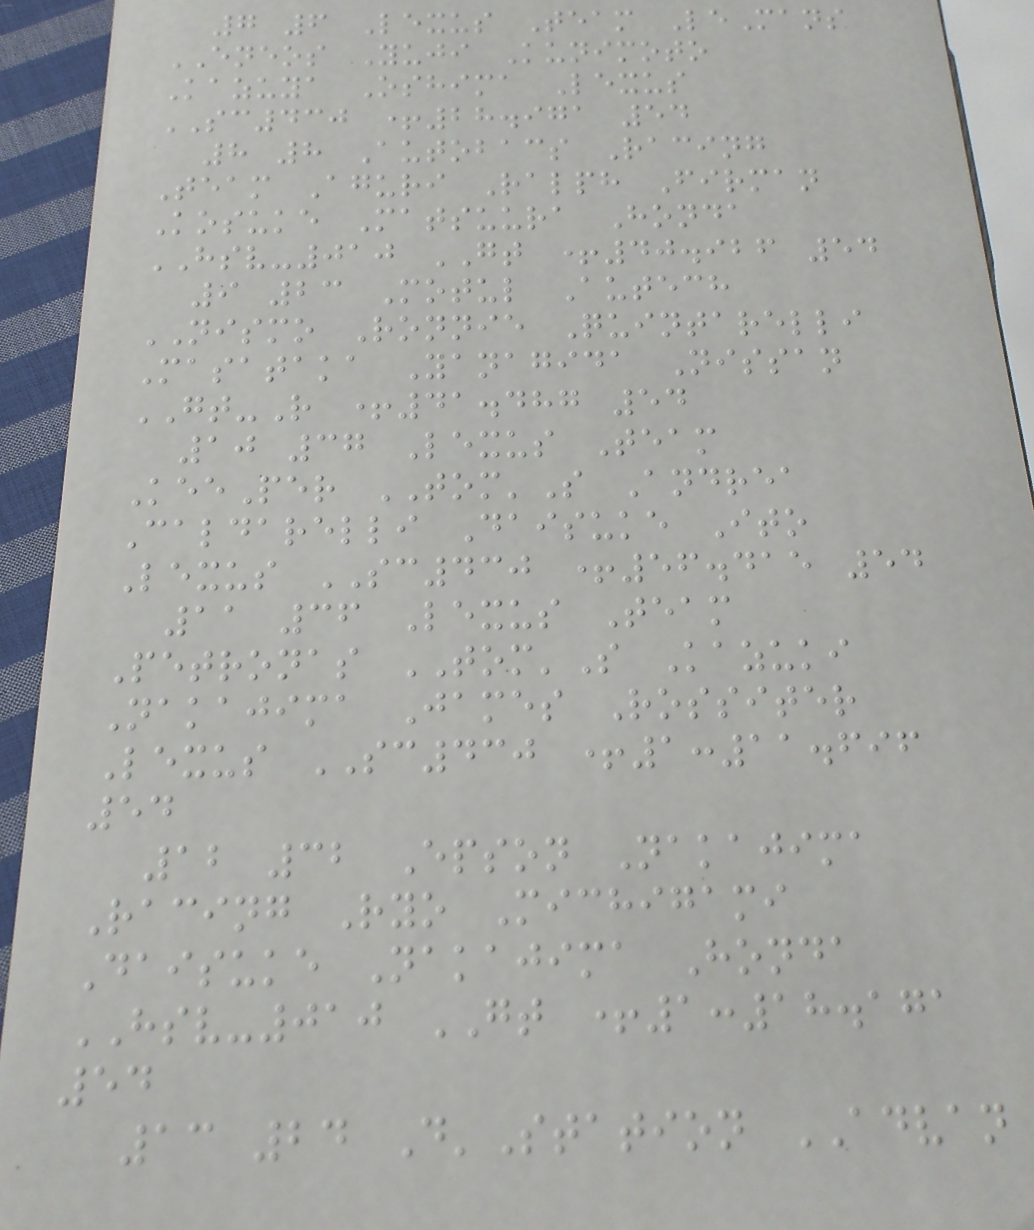7 6 Lexus Team LeMans
ENEOS Yuji Kunimoto
Kazuya Oshima Lexus
SC430 +28.971 54
8 8 Autobacs Racing
Team Aguri Ralph Firman
Kosuke Matsuura Honda
HSV-010 GT +40.926 54
9 23 Motul Autech
NISMO Ronnie Quintarelli
Masataka Yanagida Nissan
GT-R +41.487 54
10 37 Lexus Team
KeePer TOM'S Andrea
Caldarelli Daisuke Ito
Lexus SC430 +56.415 54
11 36 Lexus Team
Petronas TOM'S Kazuki
Nakajima James Rossiter
Lexus SC430 +1:11.696
54
12 32 Epson Nakajima
Racing Ryo Michigami
Daisuke Nakajima Honda
HSV-010 GT +1:18.171
54
13 24 D'Station ADVAN
